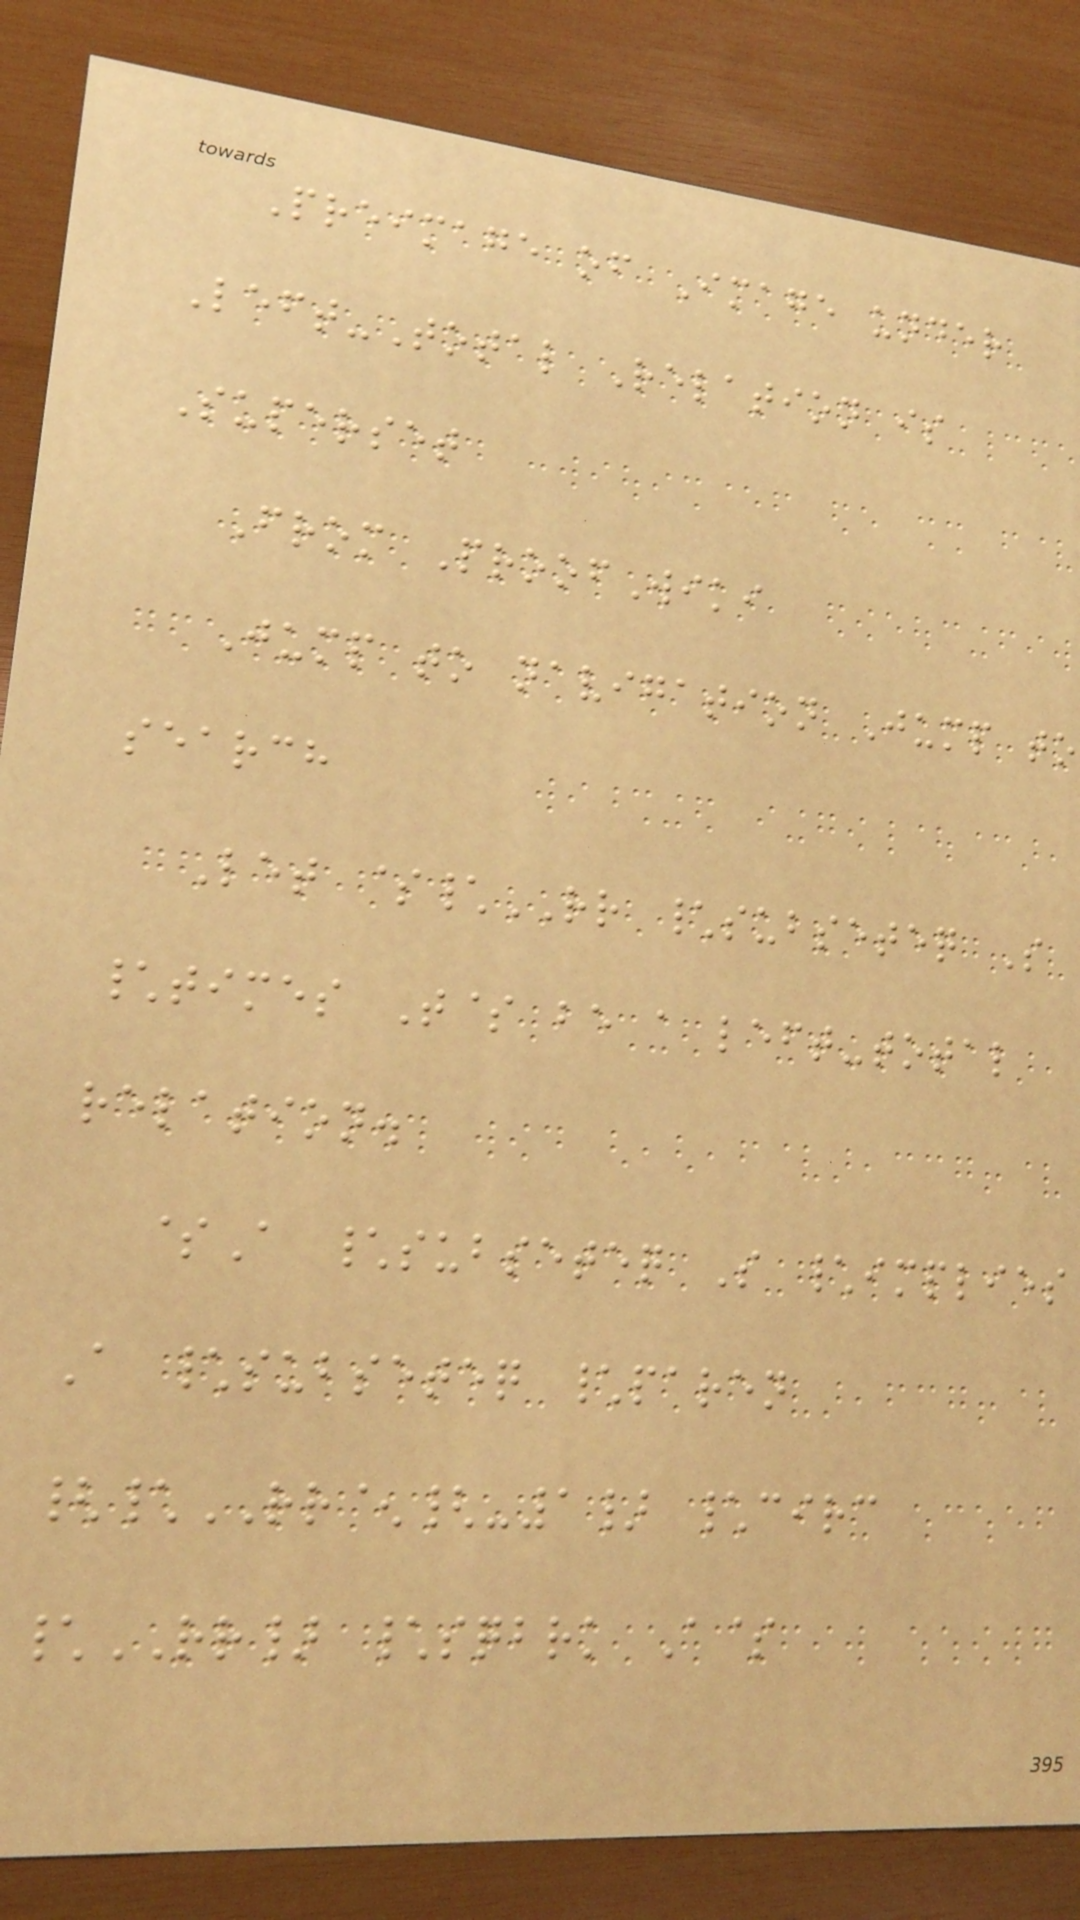Preimage of Image under
Left-Total Relation is
Superset
From ProofWiki
Jump to navigation Jump to
search
Let $\RR \subseteq S
\times T$ be a left-total
relation.
$A \subseteq S \implies
A \subseteq \paren
{\RR^{-1} \circ
\RR} \sqbrk A$
